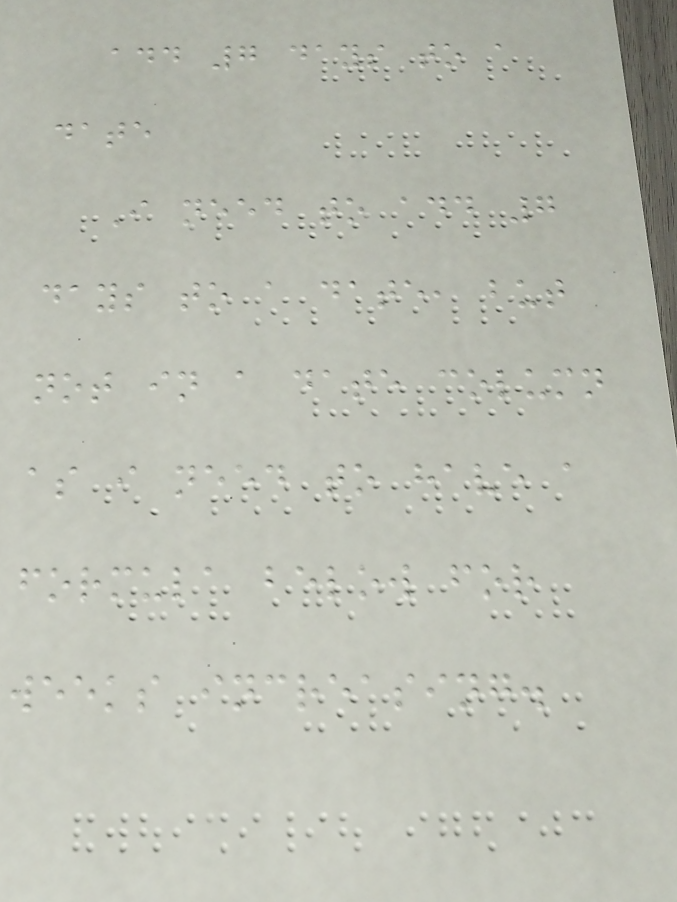add 7 days to a
date
I need to add 7
days to a date, but
not in a date column
as i need to have a
formula below for
weeks increasing.
